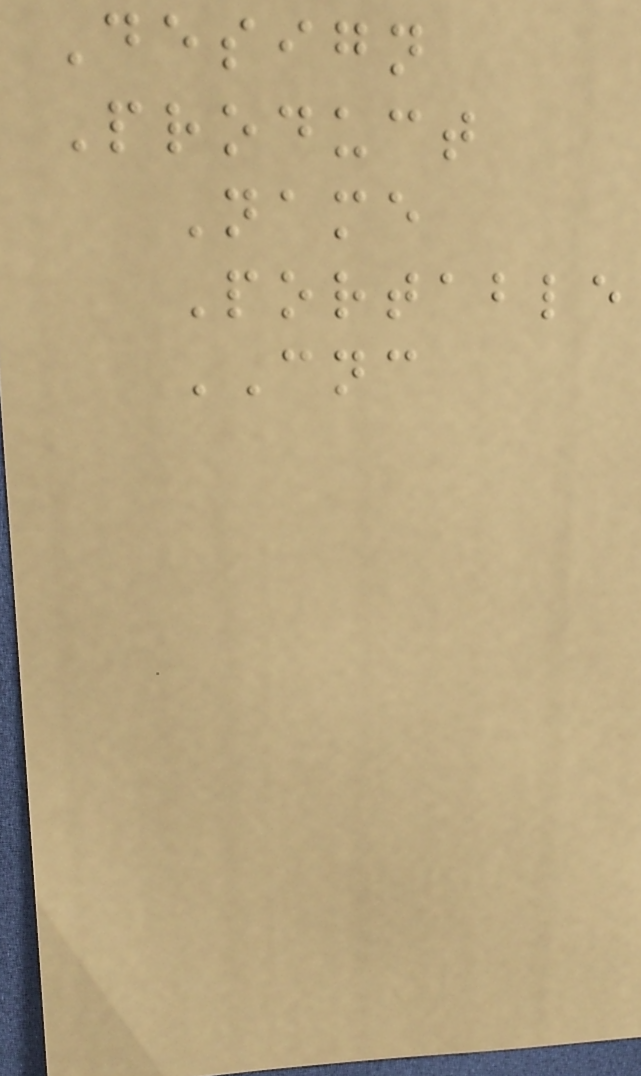Design
Product
Name
Portable
CNC
